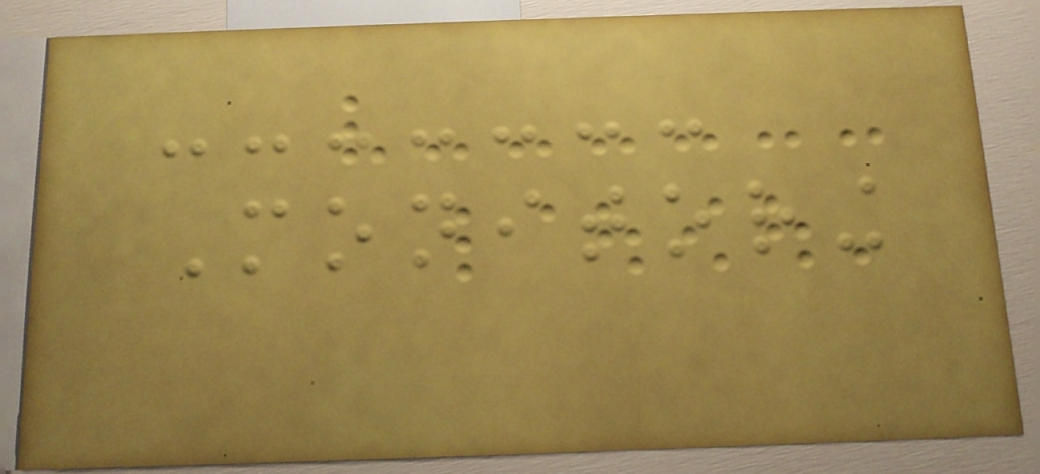Monitoring
